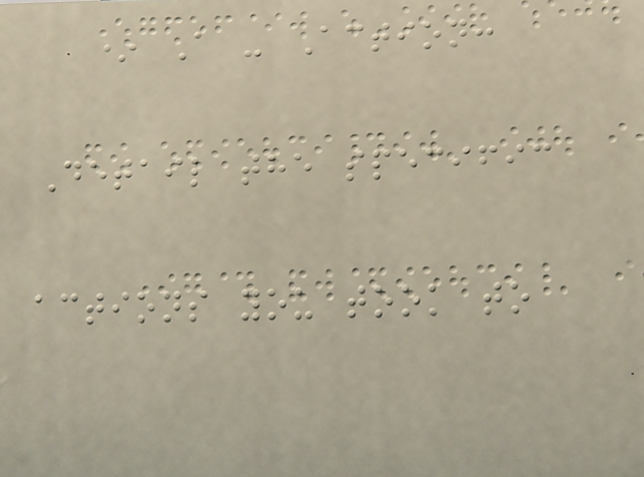* A - Action:
Detail the specific
actions you took to
